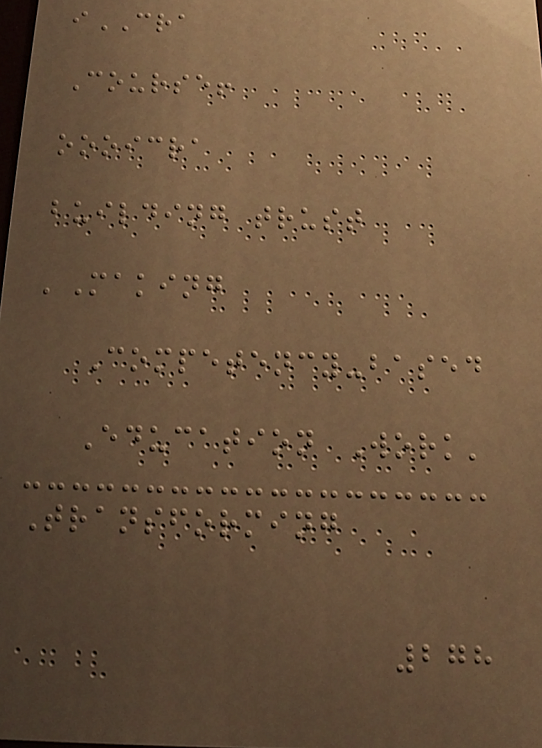iCRA
Course!
oooicra
building trust
'Making
Competency-based
Education Work'
Transforming
278
